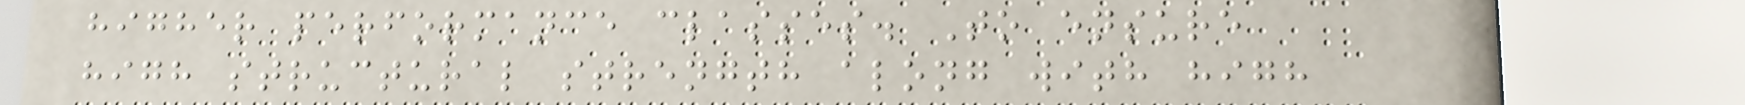higher performance classes. To ensure
high structural strength along with high
